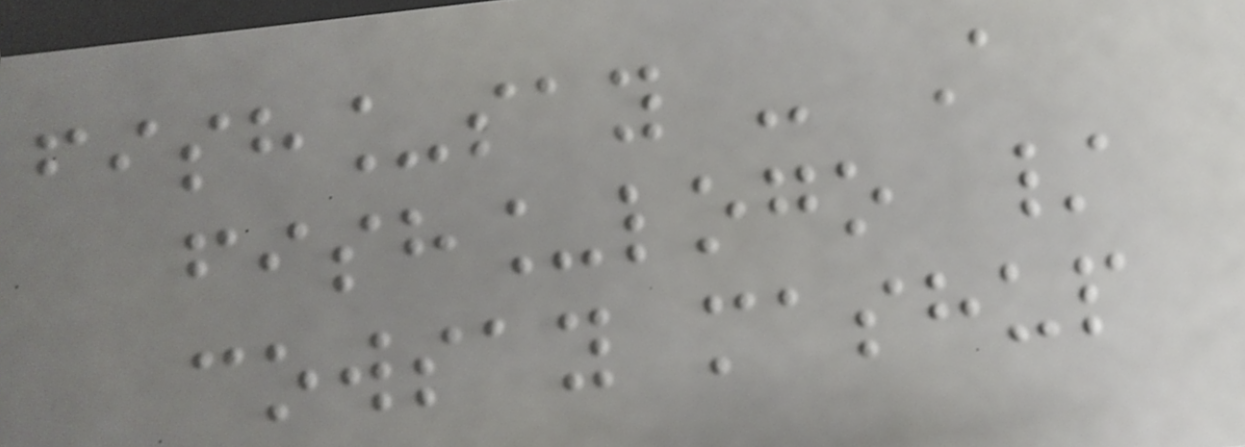fish_say - A
fish_logo /
cowsay mashup
